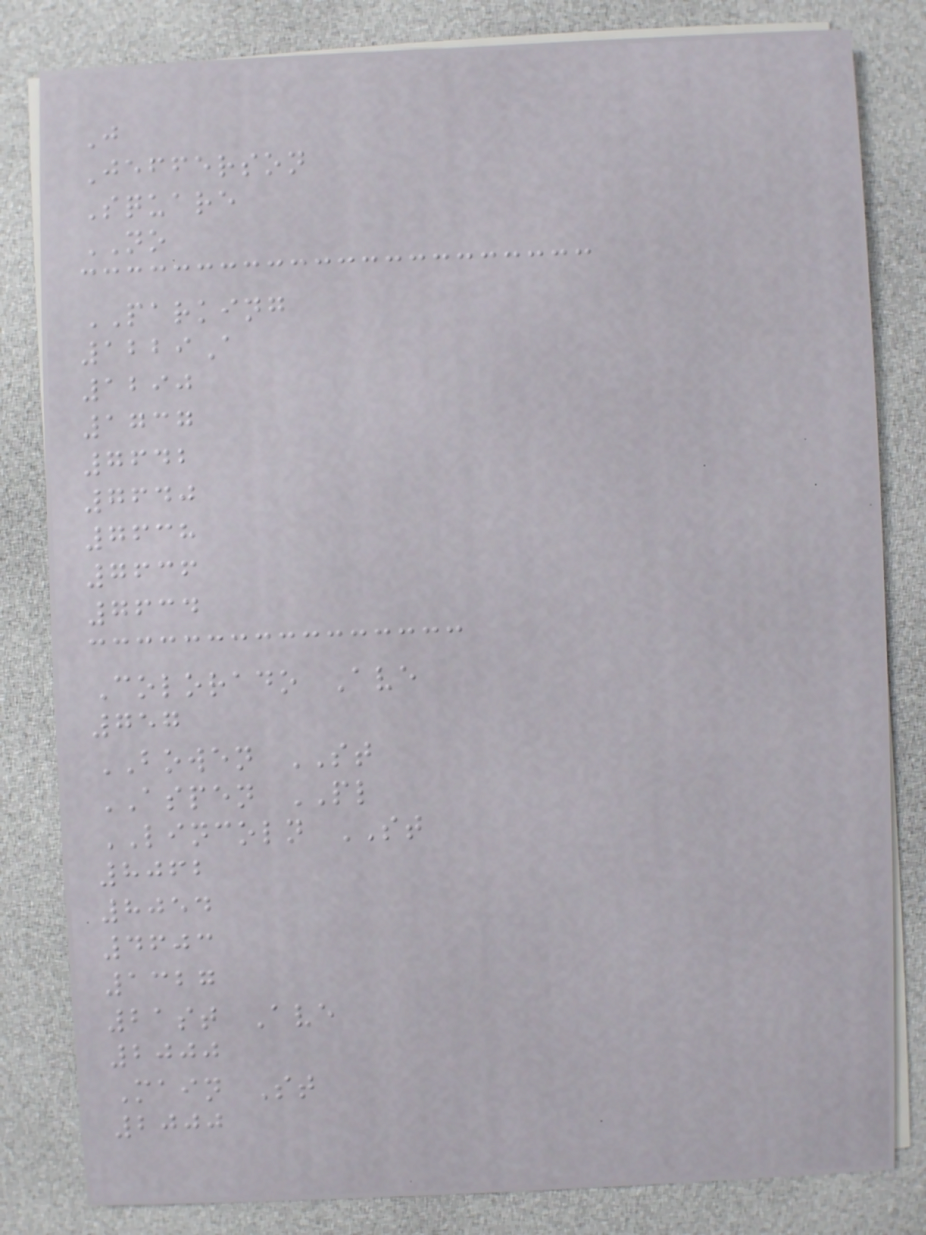J
Jefferson
Square
NO
PARKING
1229A
1290
1737
7642
7640
7638
7636
7634
Colorado Ave
757
BOWEN ST
ASPEN PL
LINCOLN ST
8062
8054
4603
1327
21st Ave
2000
Main St
2000
